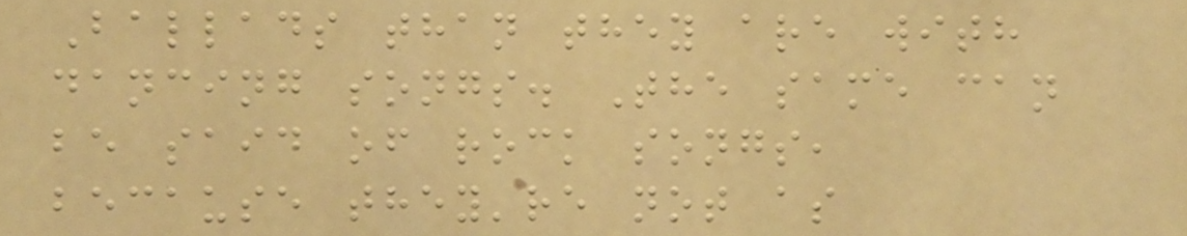Ballads than they are with
dancing songs. The same can
be said of rock songs,
because they're not as
